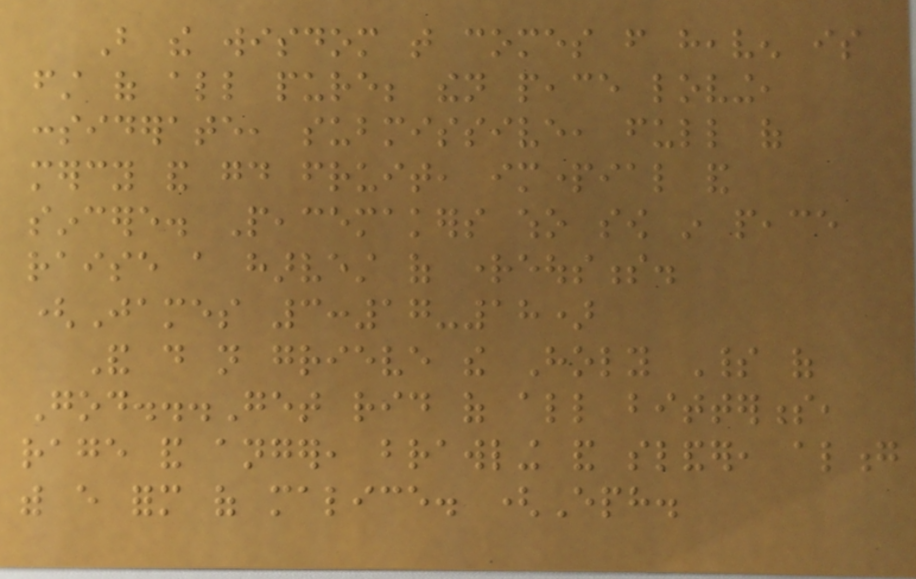But the wisdom that comes from heaven is
first of all pure; then peace loving,
considerate, submissive, full of
mercy and good fruit, impartial and
sincere. Peacemakers who sow in peace
raise a harvest of righteousness.
(James 3:17-18)
And do not grieve the Holy Spirit of
God...Get rid of all bitterness,
rage and anger, brawling and slander, along
with every form of malice. (Eph.
